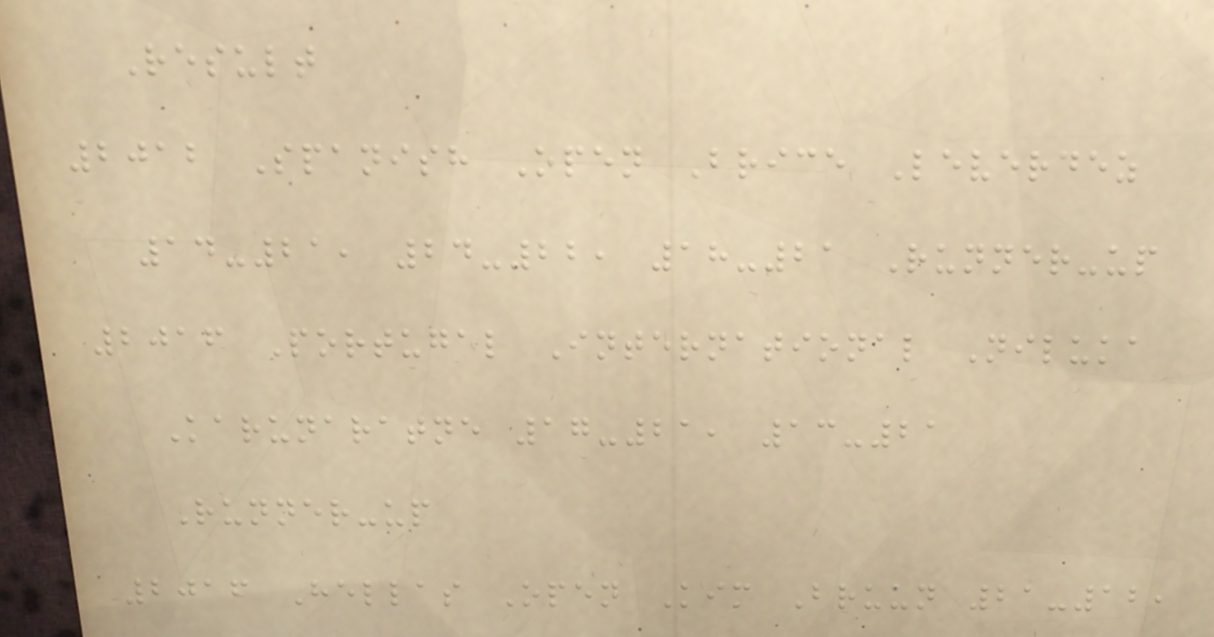Result
2012 Spanish Open Brice Leverdez
14-21, 24-22, 18-21 Runner-up
2016 Portugal International Niluka
Karunaratne 17-21, 13-21
Runner-up
2016 Hellas Open Kim Bruun 21-12,
